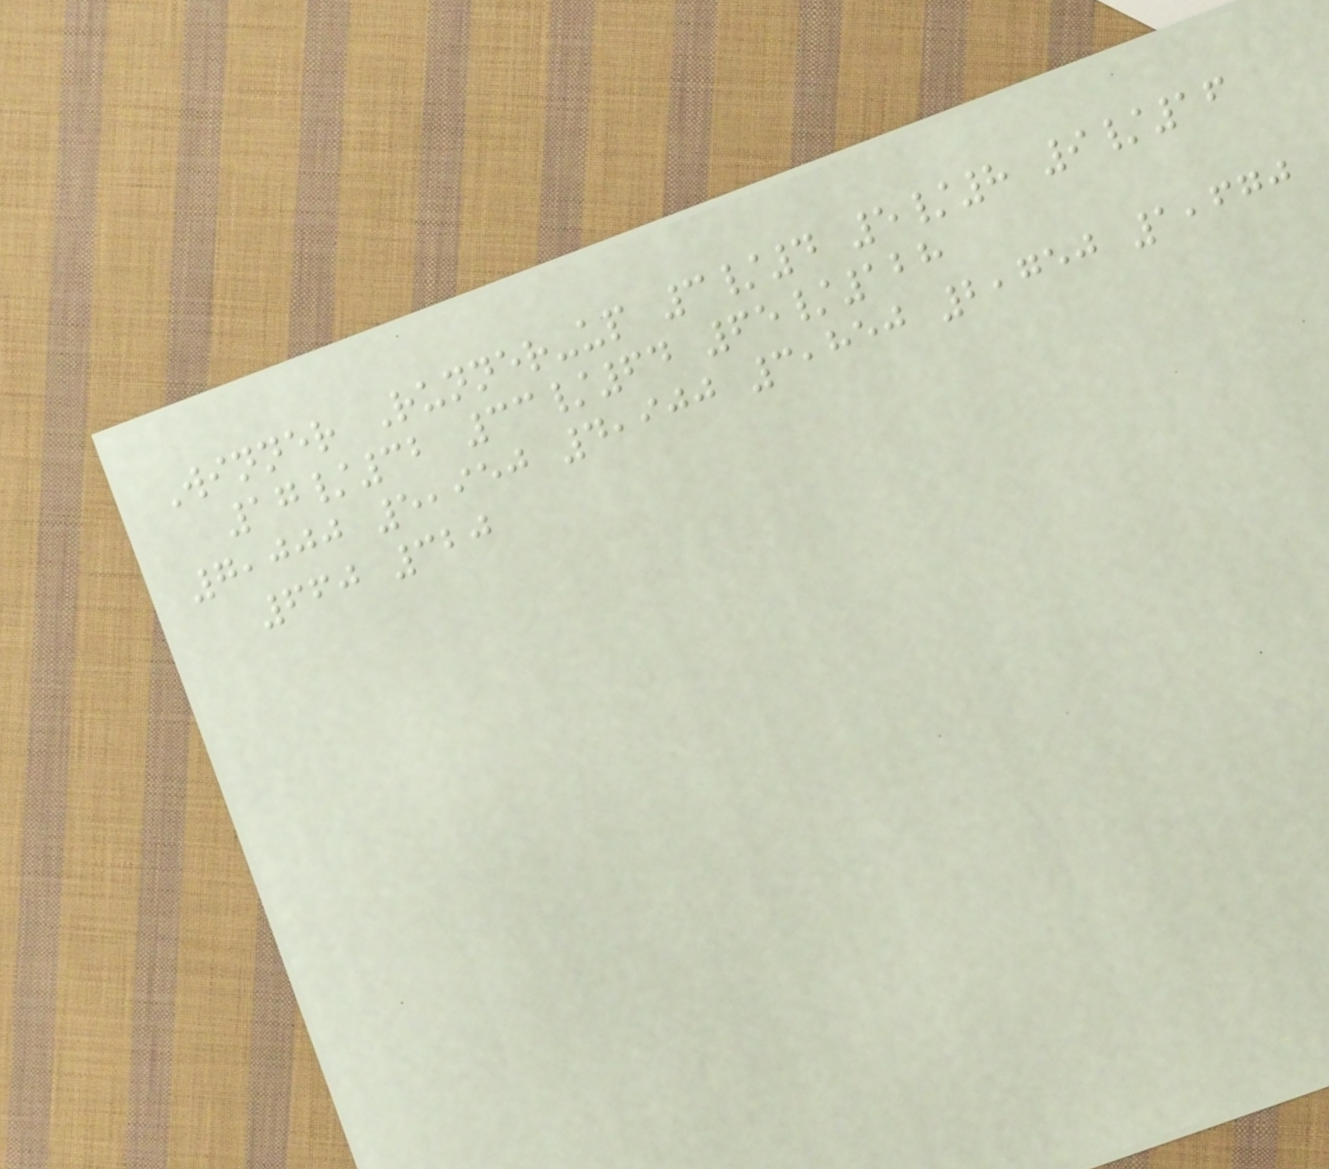Winner Runner-up 3/4 5/8 9/16
17/32 33/64 65/128
7,000 5,950 4,900 3,850 2,750 1,670
660 320
